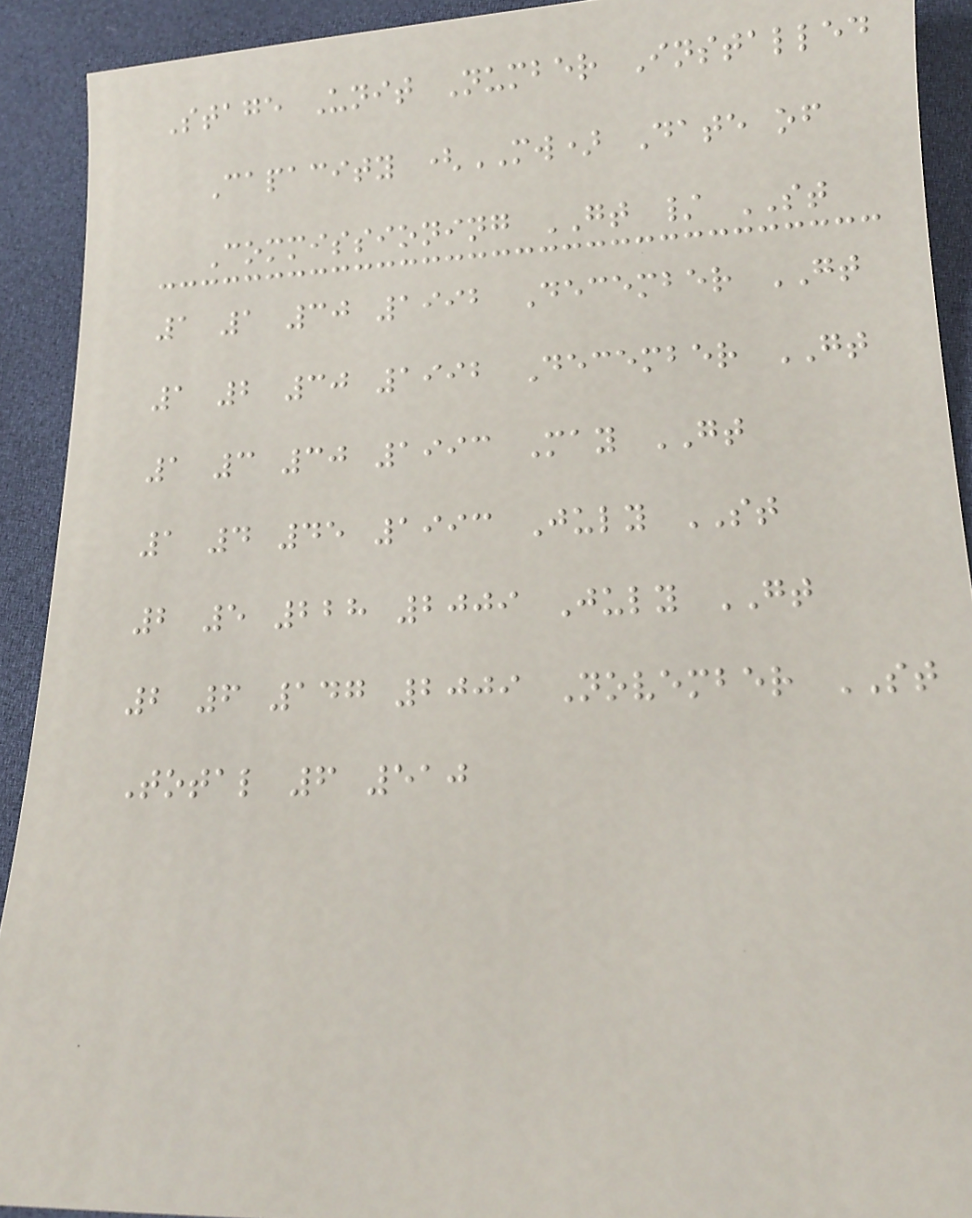Stage Unit Number Installed
Capacity (MW) Date of
Commissioning GT / ST
1 1 30 1992 December GT
1 2 30 1992 December GT
1 3 30 1993 May GT
1 4 45 1993 July ST
2 5 228 2009 July GT
2 6 147 2009 November ST
Total 6 510
